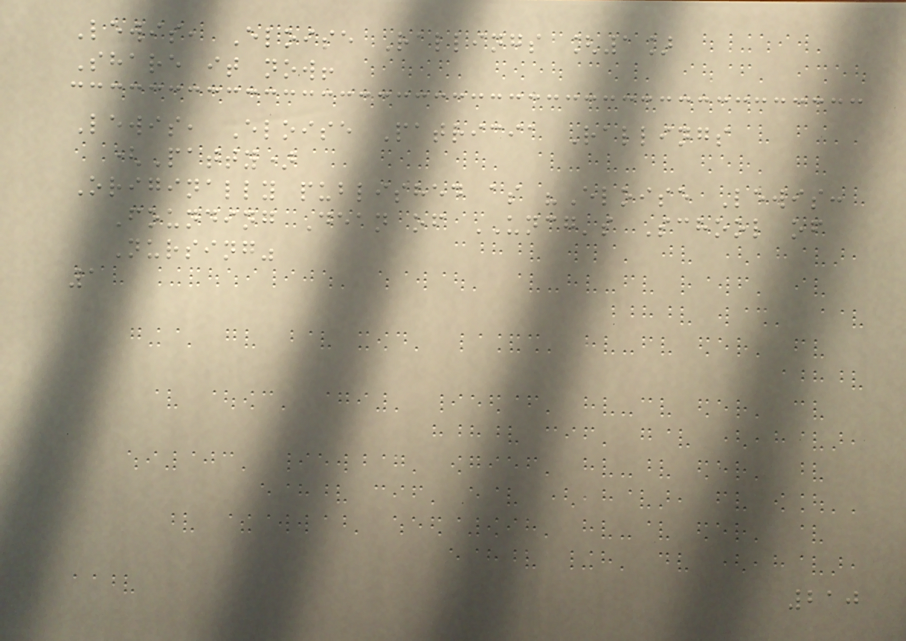Lewis, Eloise Rallings [1]
Share it now!
Lewis, Eloise Patricia Rallings
(Patty)
Originally published as "Eloise Lewis:
Founding Dean of UNCG's School of
Nursing"
1
210
